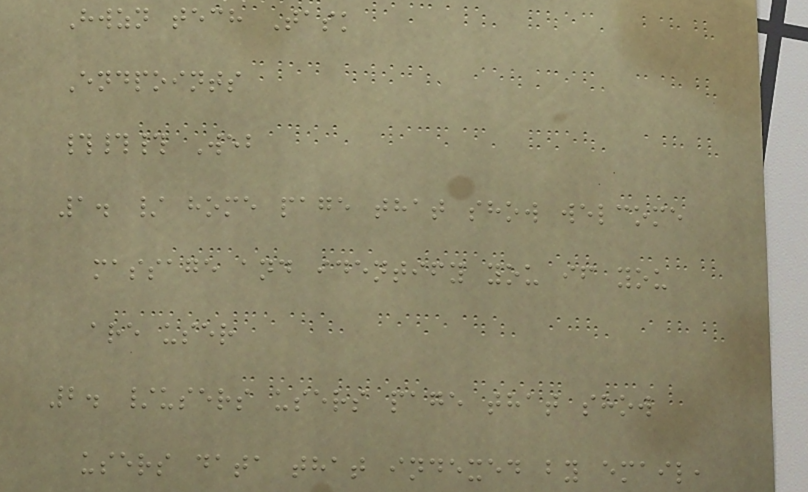Hwzn tech Task
Endpoints
### Web
1. / home page that show welcome
massage and identify you if you
are user
2. /users users page that show
users data that indexed by email,
